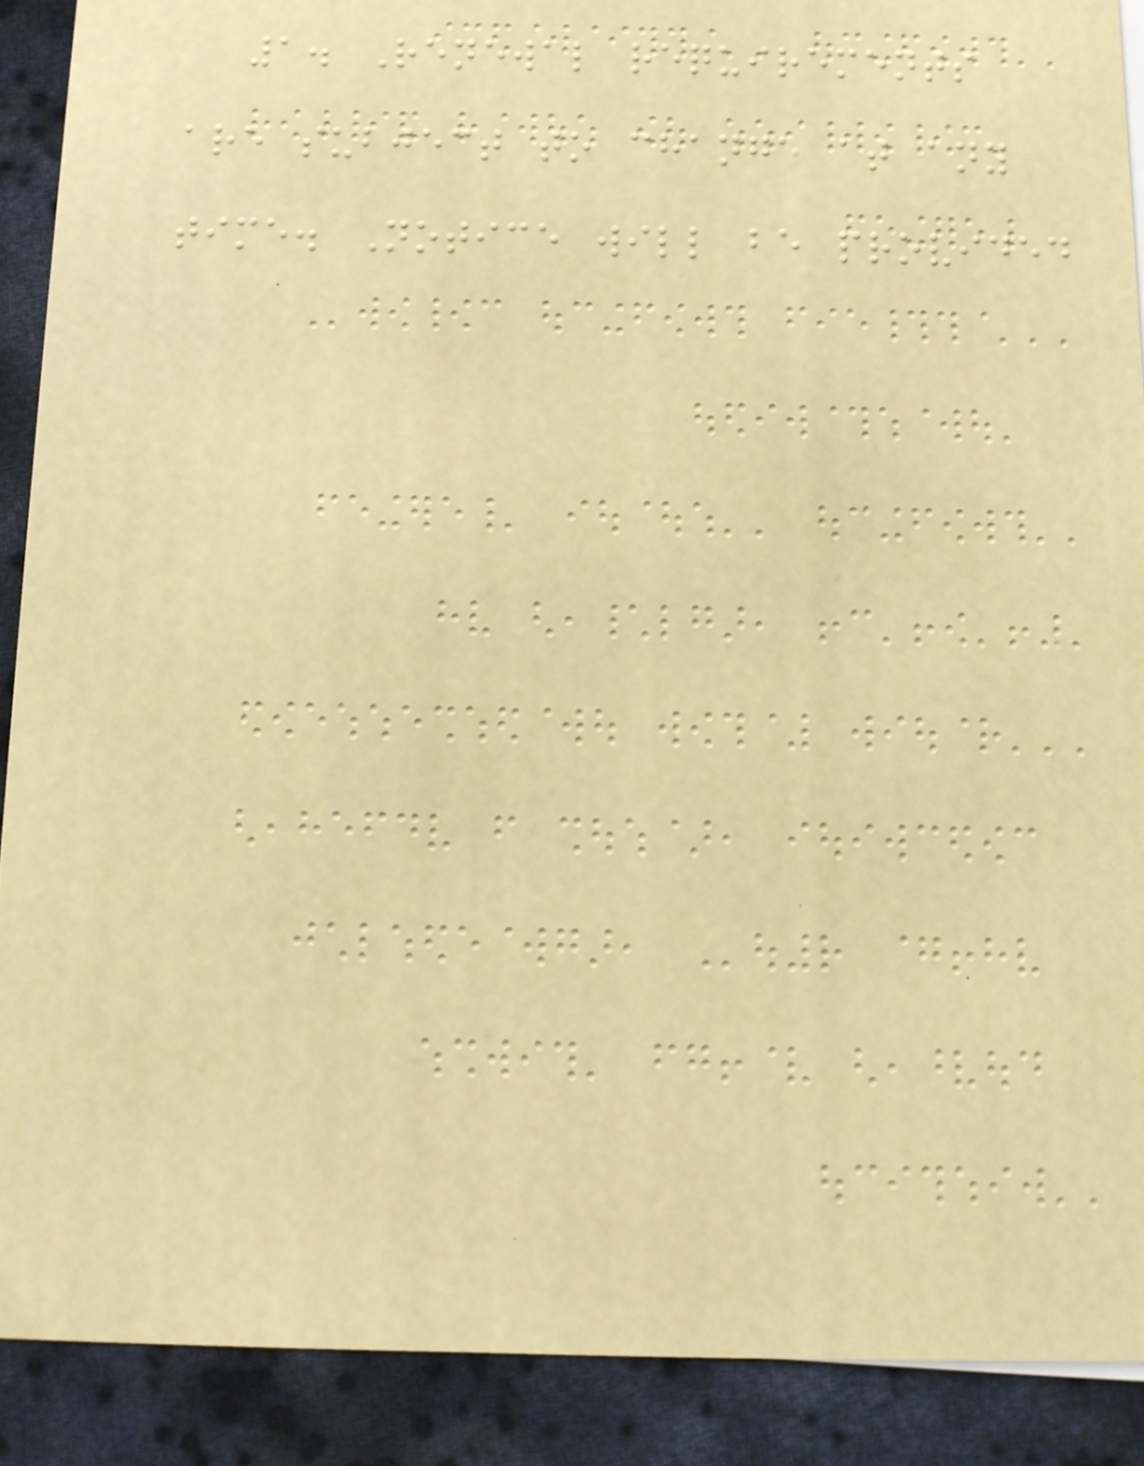1. Renewal requirements
are subject to change at any
time. Notice will be provided
